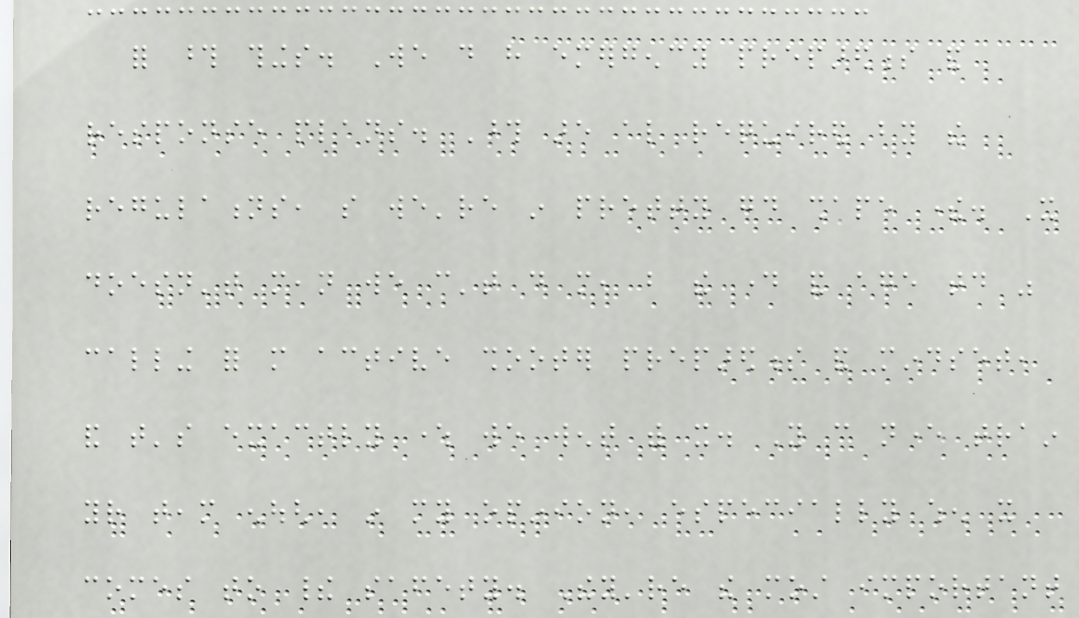for those things. We do have emergency preparedness and
response plans. Those are also required by the
regulations, so we're in pretty good shape there. It
doesn't mean we can't do more, but the day and age today was
calling for more active shooter preparedness and mindset,
and that's exactly where we went with it. You can never train
your team enough, in my opinion, especially when it
comes to their safety. They're the most important
